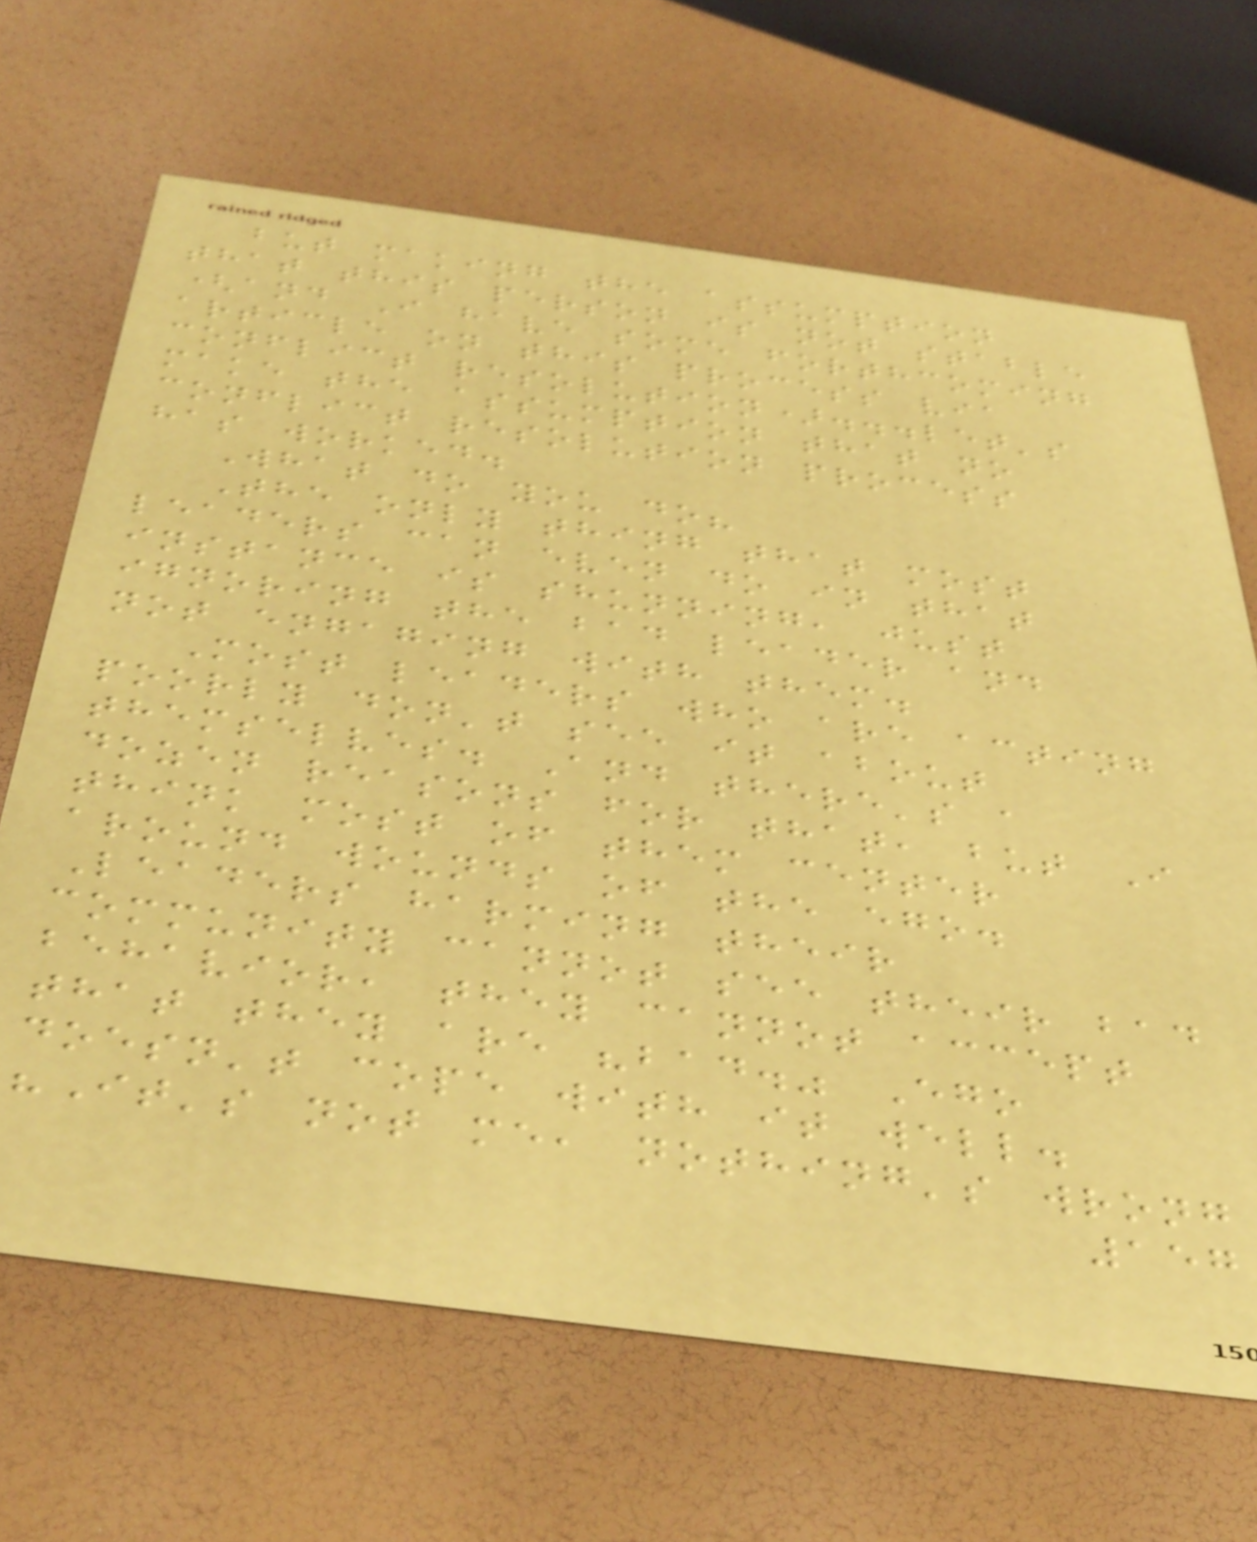but making the assumption
that this person is not stable
(and I have some forthcoming
article on this process via
conflict resolution)...let's
make the assumption that no
conflict resolution process
has worked.
What do you do?
The only thing that most
leaders can even do in that
instance is shunning, just
ignoring the bad leader and
not engaging with them.
Most leaders who are acting
poorly don't see it about
themselves. And there's a
dozen reasons for that, but I
think most of them center
around wounds of the ego.
Leaders harming their
community cannot see their bad
behavior, they cannot accept
that they are "bad." Ego
doesn't cope with it well.
"It's not me, nothing's wrong
157
